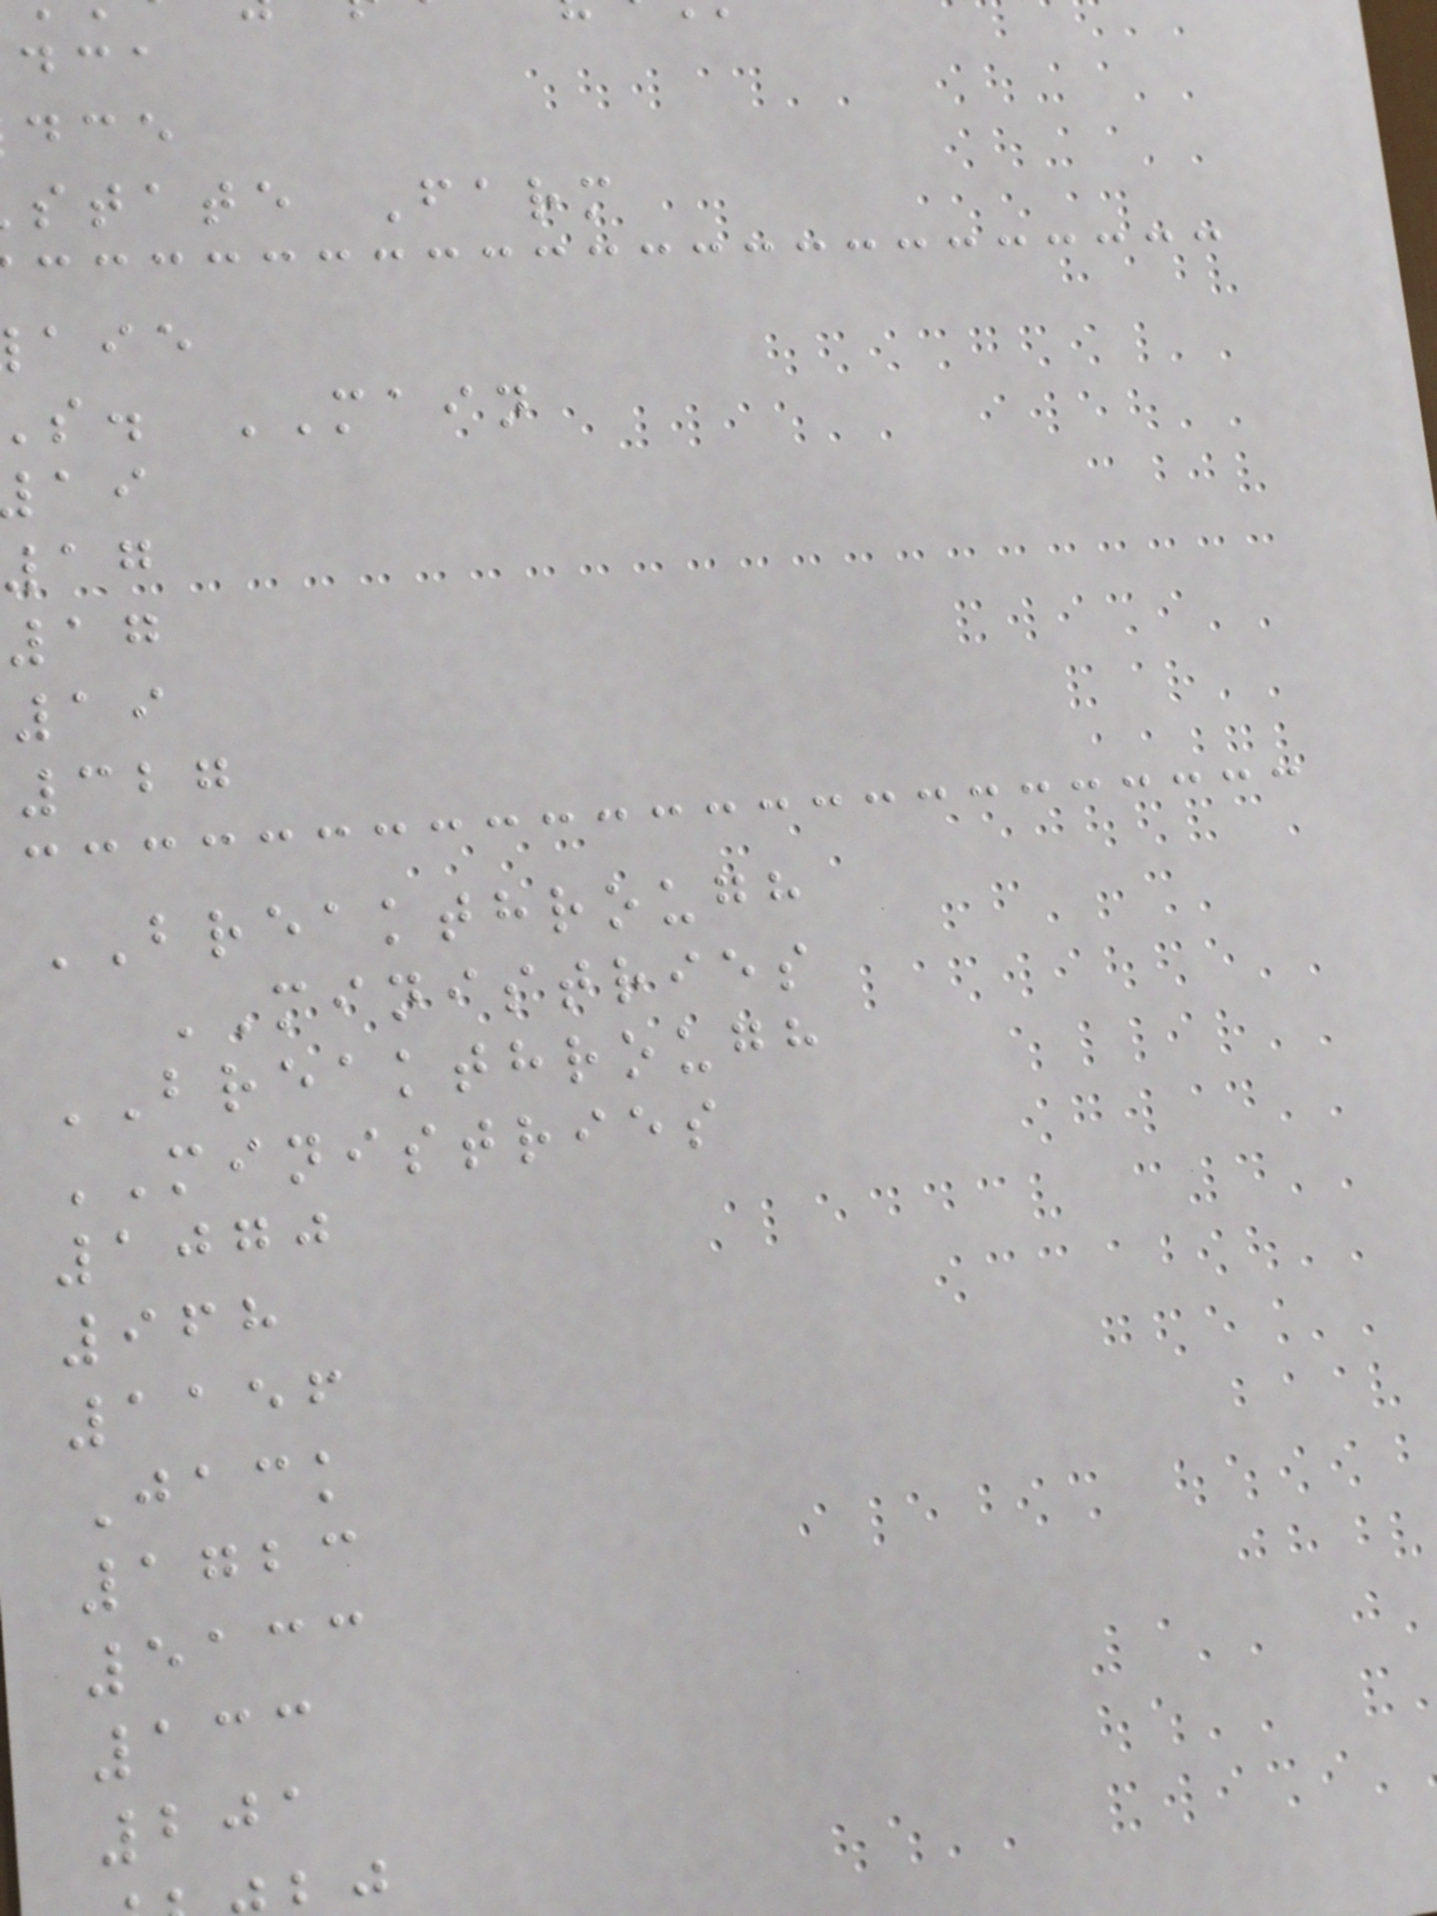state Farm
s. MAIN
17
17
19
327
BREAKTHROUGH
MINISTRIES
BREAKTHROUGH
MINISTRIES
1070
968
1156
Jack
1723
5133
133
201
